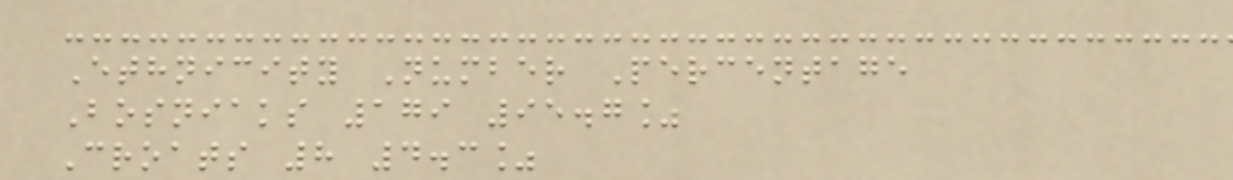Ethnicity Number Percentage
Bosniaks 179 95.7%
Croats 8 4.3%
